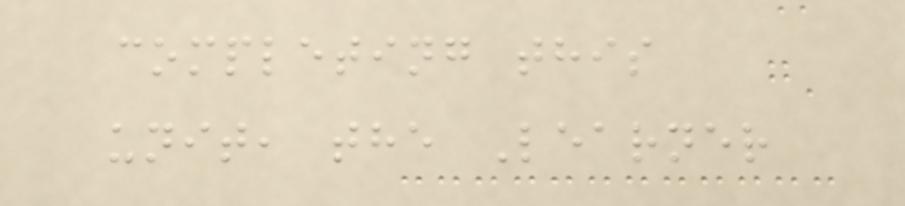completing this
unit, the Learner
